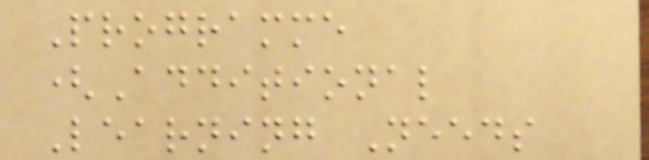Programme
(Additional
Learning Needs
